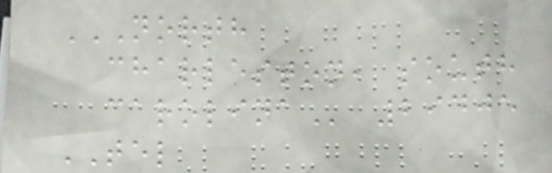NORTH
CHARLESTON, SOUTH
CAROLINA 29405
TEL
